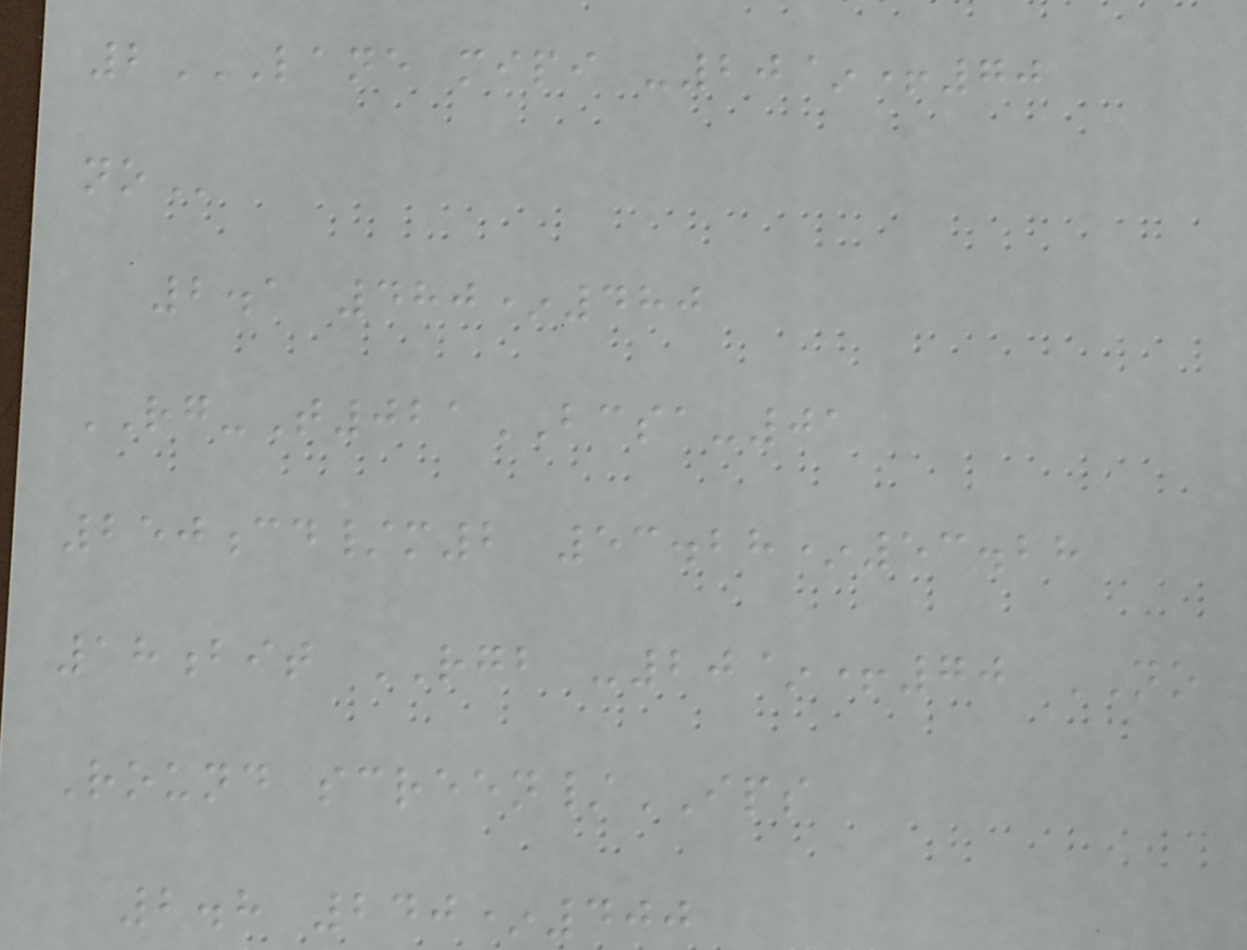2LANE MIPI -20~+70
NO
2.1 480*480
RG-T021BCSA-01
250cd/m2 53.28*53.28
18bit RGB -20~+70 NO
Round screen/IPS
2.8 240*400
